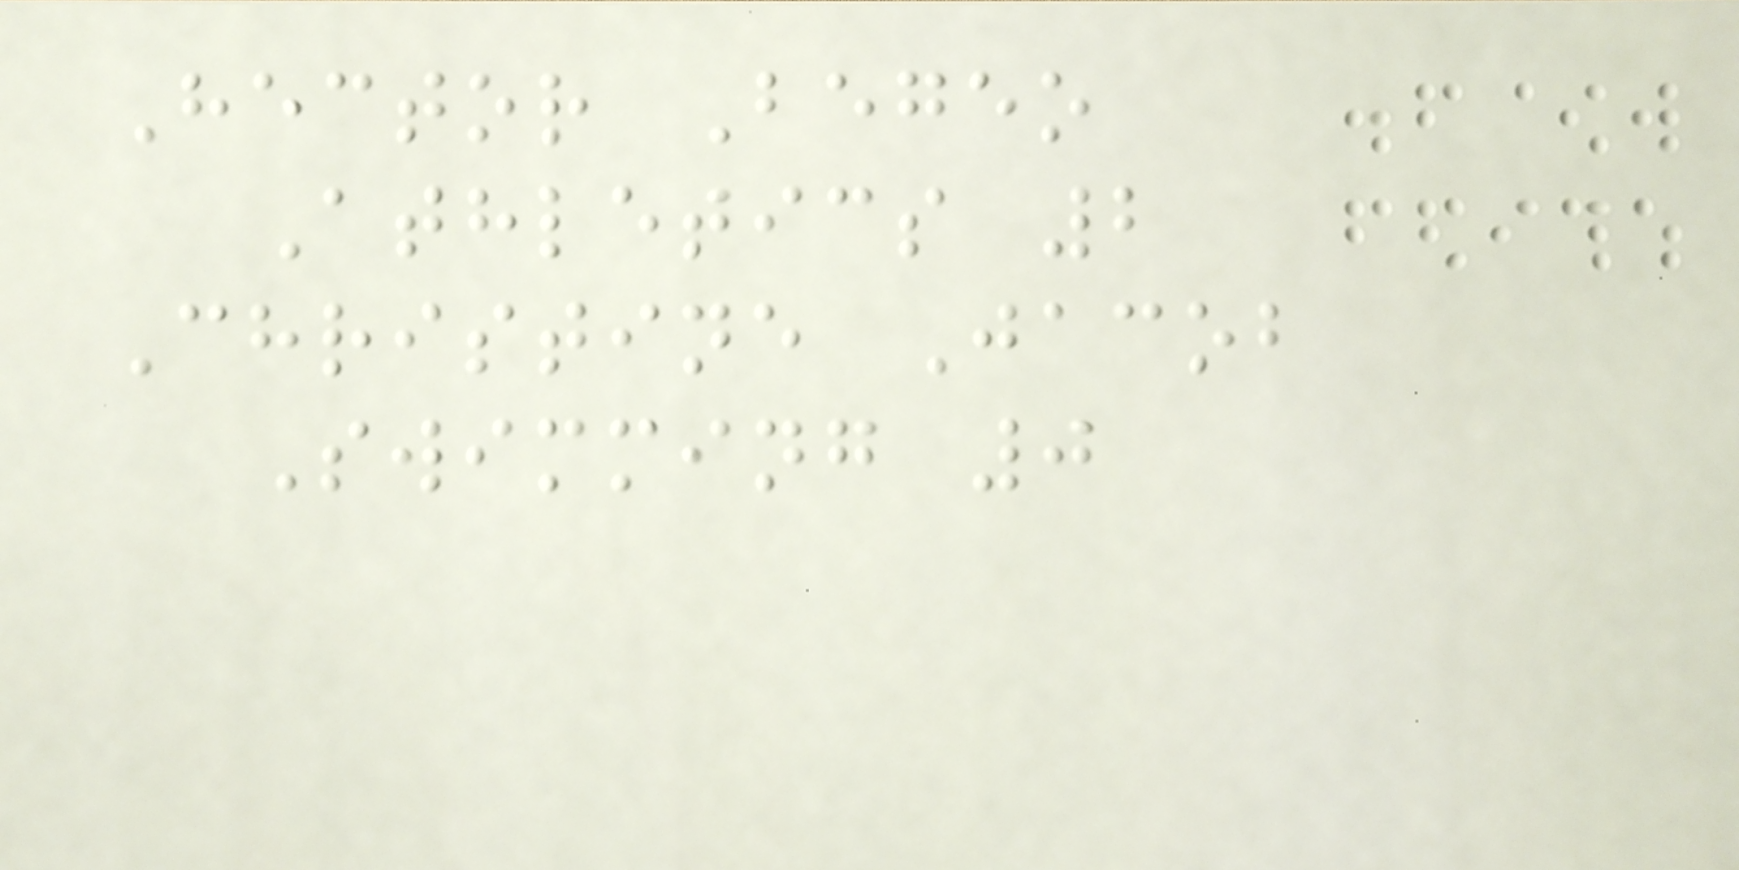Hector Begeo
Athletics 2
Christine Jacob
Swimming 0
